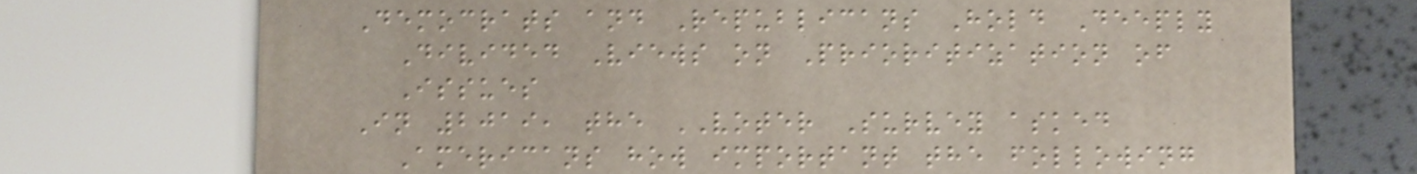Democrats and Republicans Hold Deeply
Divided Views on Prioritization of
Issues
In 2019, the VOTER Survey asked
Americans how important the following
